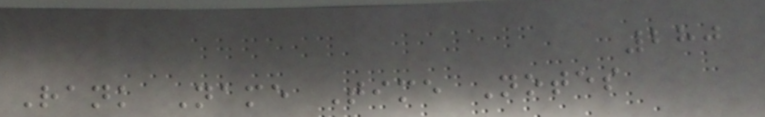280
Rank Name Time Notes
